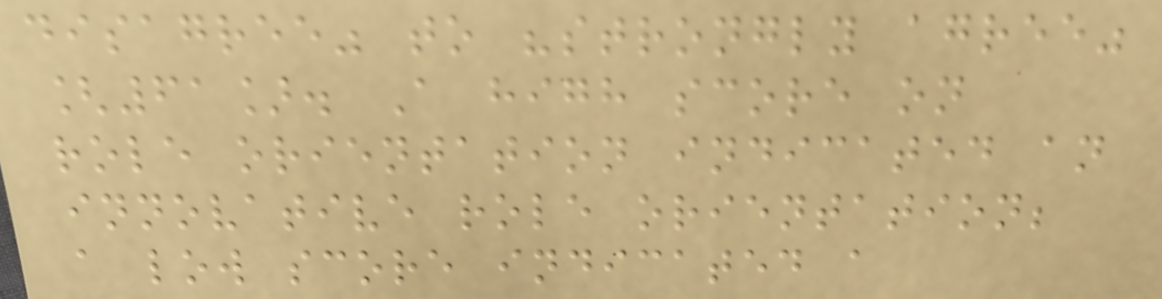disagree" to "strongly agree"
[61]. A high score on
role orientation indicated an
innovative role orientation;
a low score indicated a
